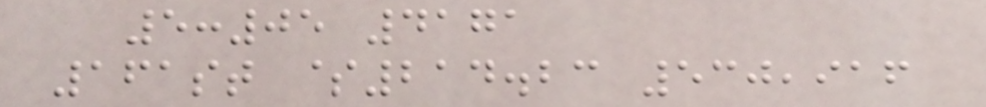5:05 4171
161st $214.23 530,916
